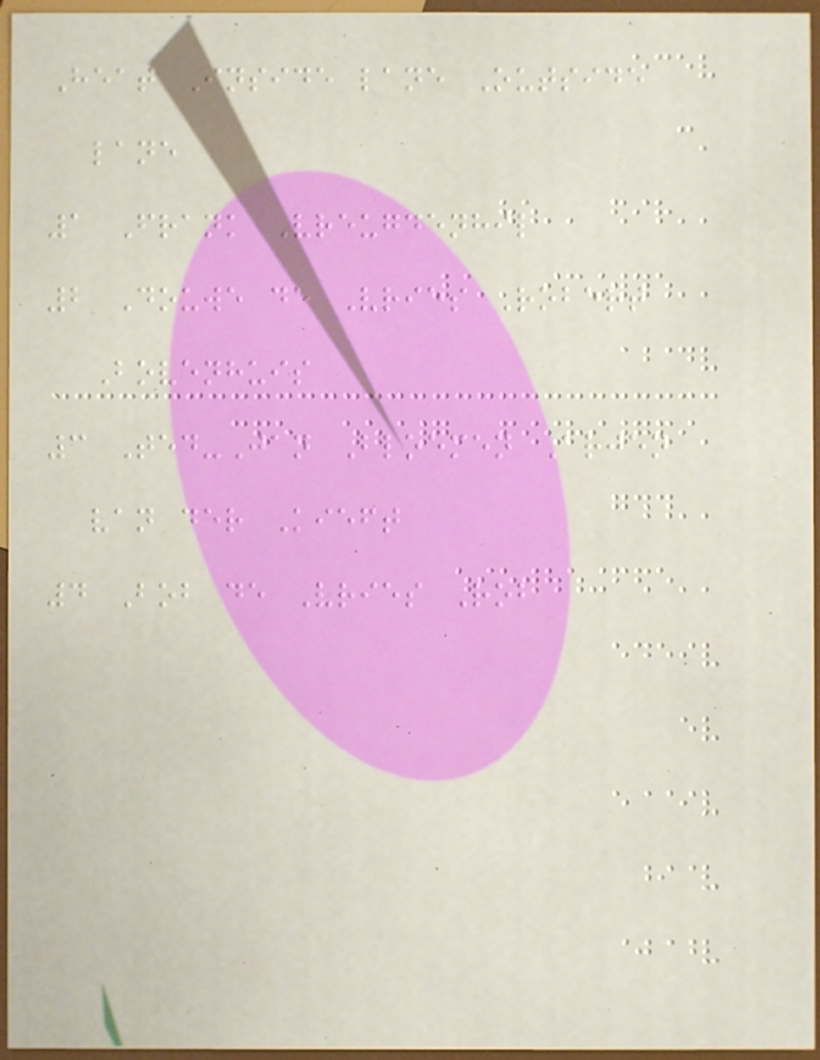Heat Inside lane Outside
lane
1 Frank Vreugdenhil
2 Douwe de Vries Robert
Bovenhuis
3 Ted-Jan Bloemen Arjen
van der Kieft
4 Bob de Vries Rob
